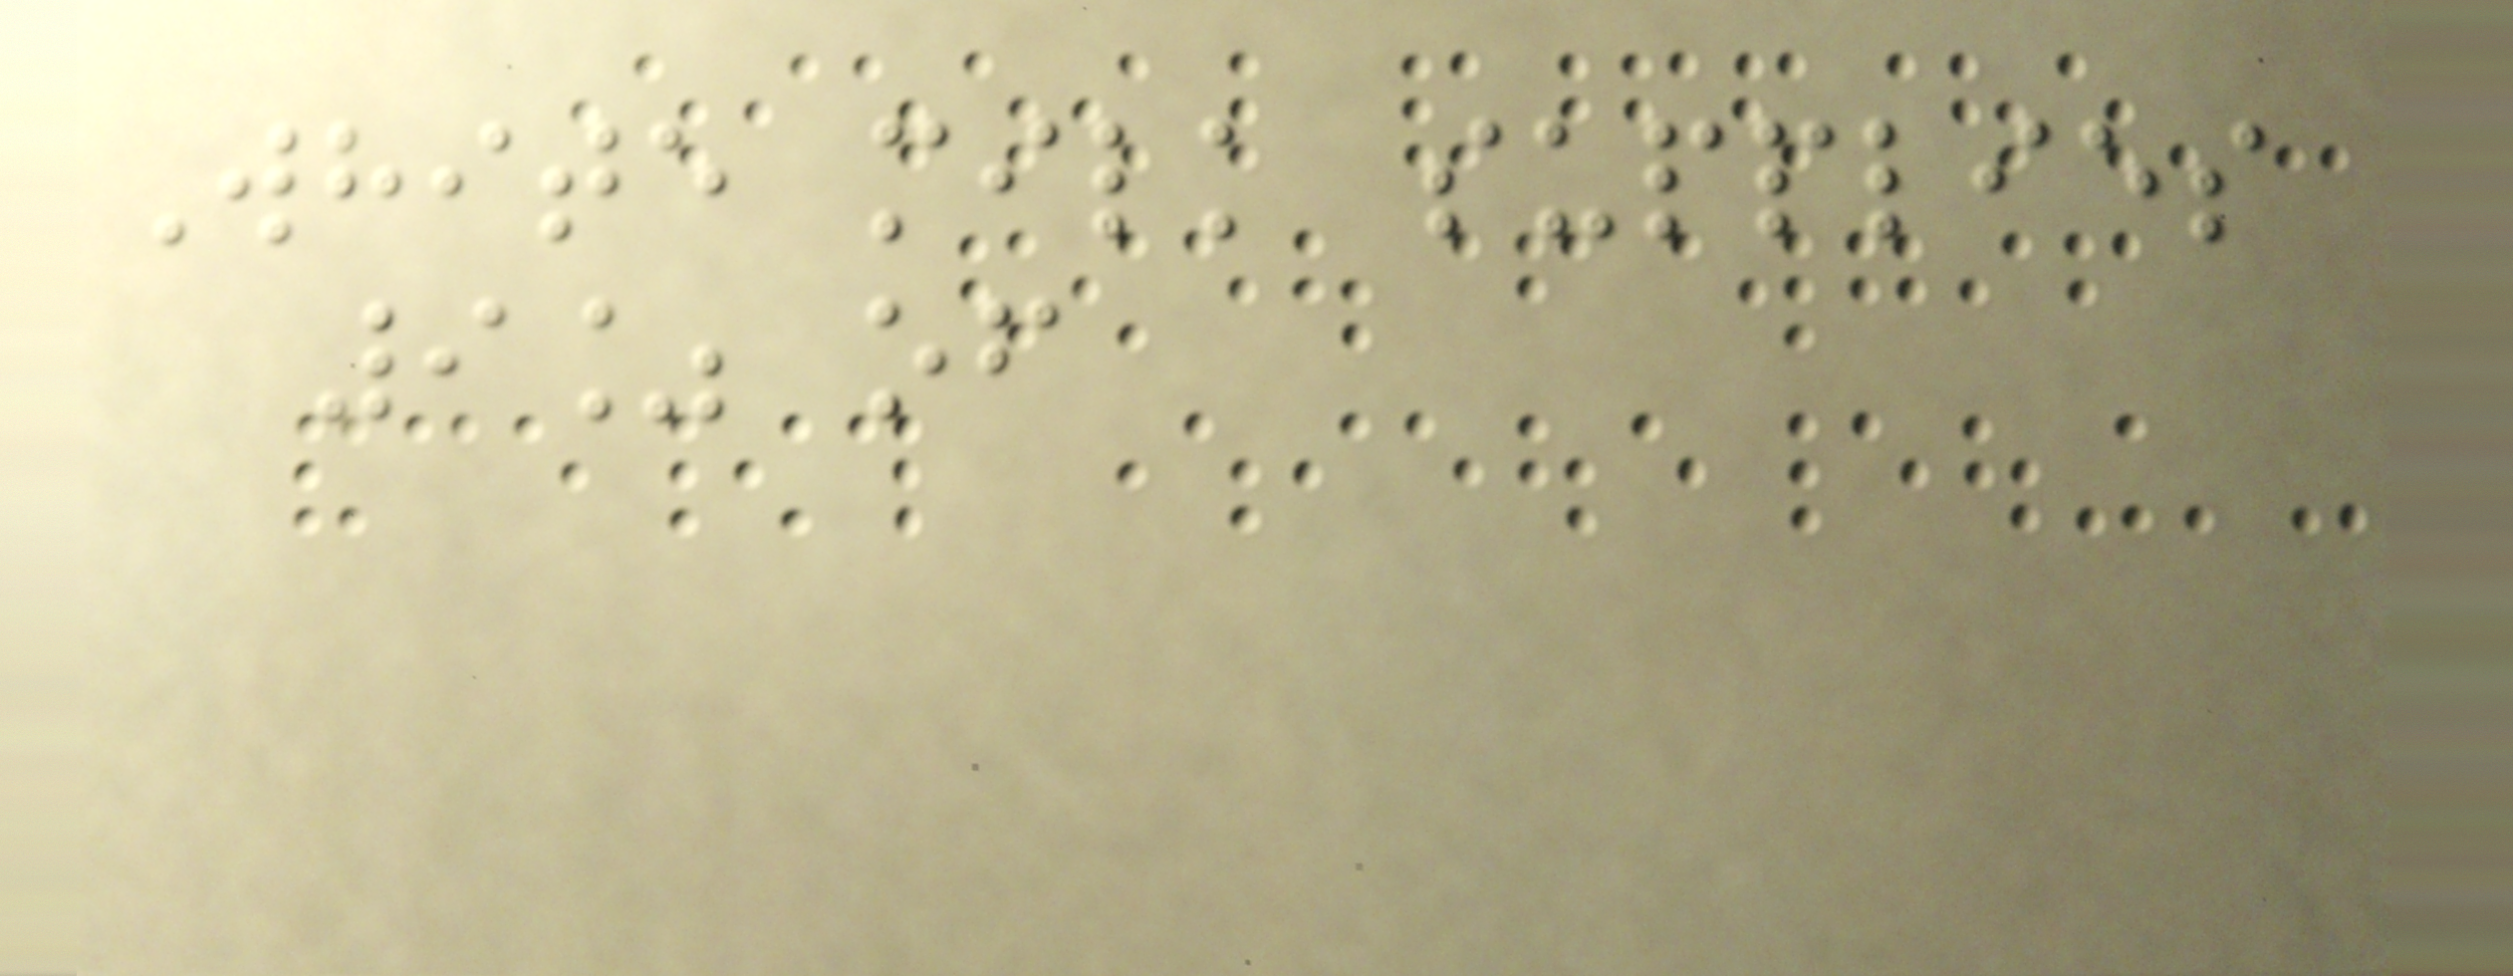White milk supplies
9% of
